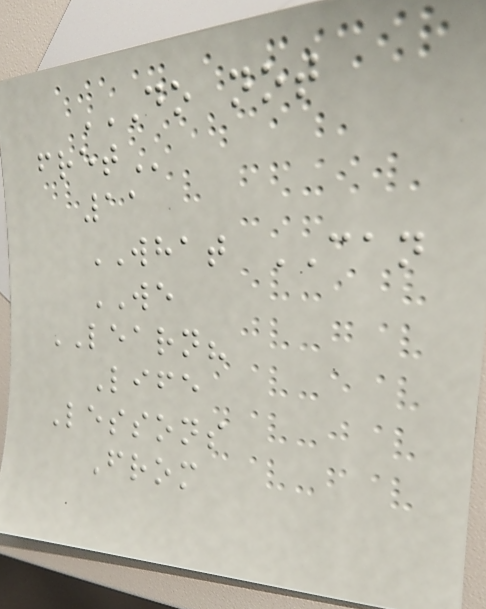DO NOT
FRET
11
WHAT CAN
WE
LEARN?
Life
Lessons
From
